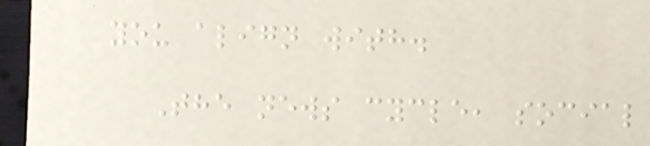you align with.
The news cycle, social
